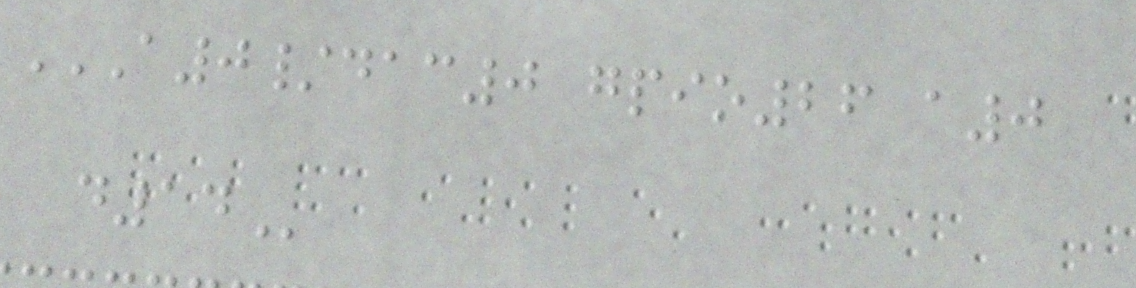A0/DAC0 GPIO26 A0
D14
